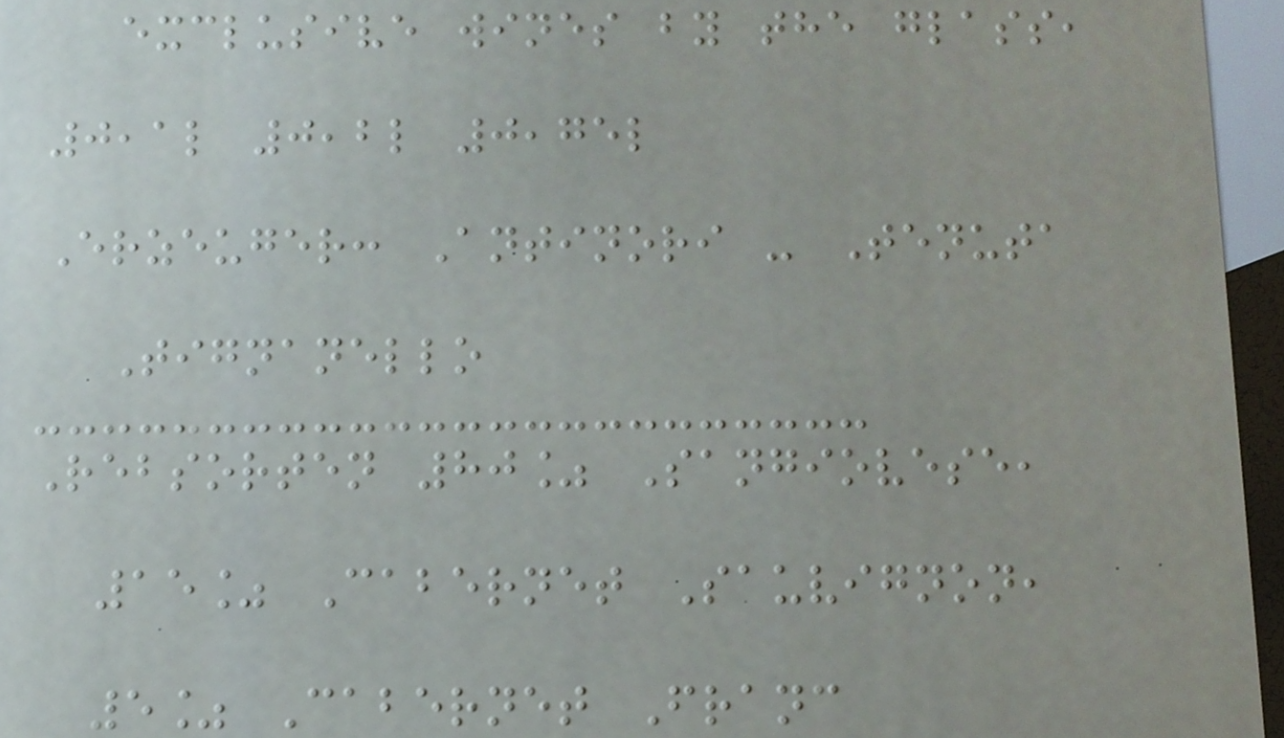exclusive wines by the glass,
0,1l 0,2l 0,75l
Erzeuger: Antinori - Tenuta
Tignanello
Rebsorten 80% Sangiovese,
15% Cabernet Sauvignon,
5% Cabernet Franc
